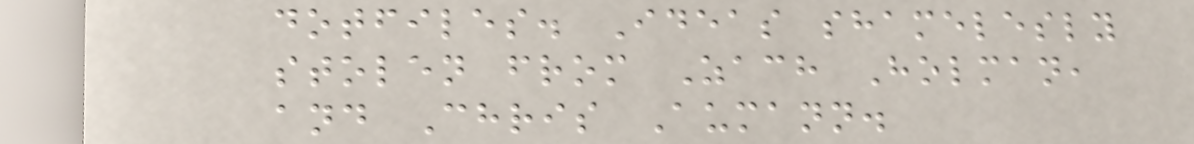dotfiles. Ideas shamelesly
stolen from Zach Holman,
and Chris Aumann.
